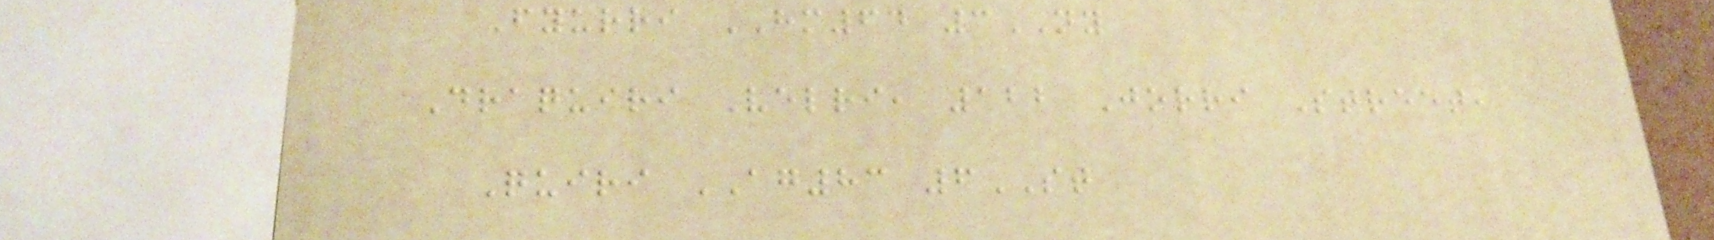Fyurri HM64 3NY
Draquiri Velri, 122 Jorri Street,
Quiri AG83 6ST
